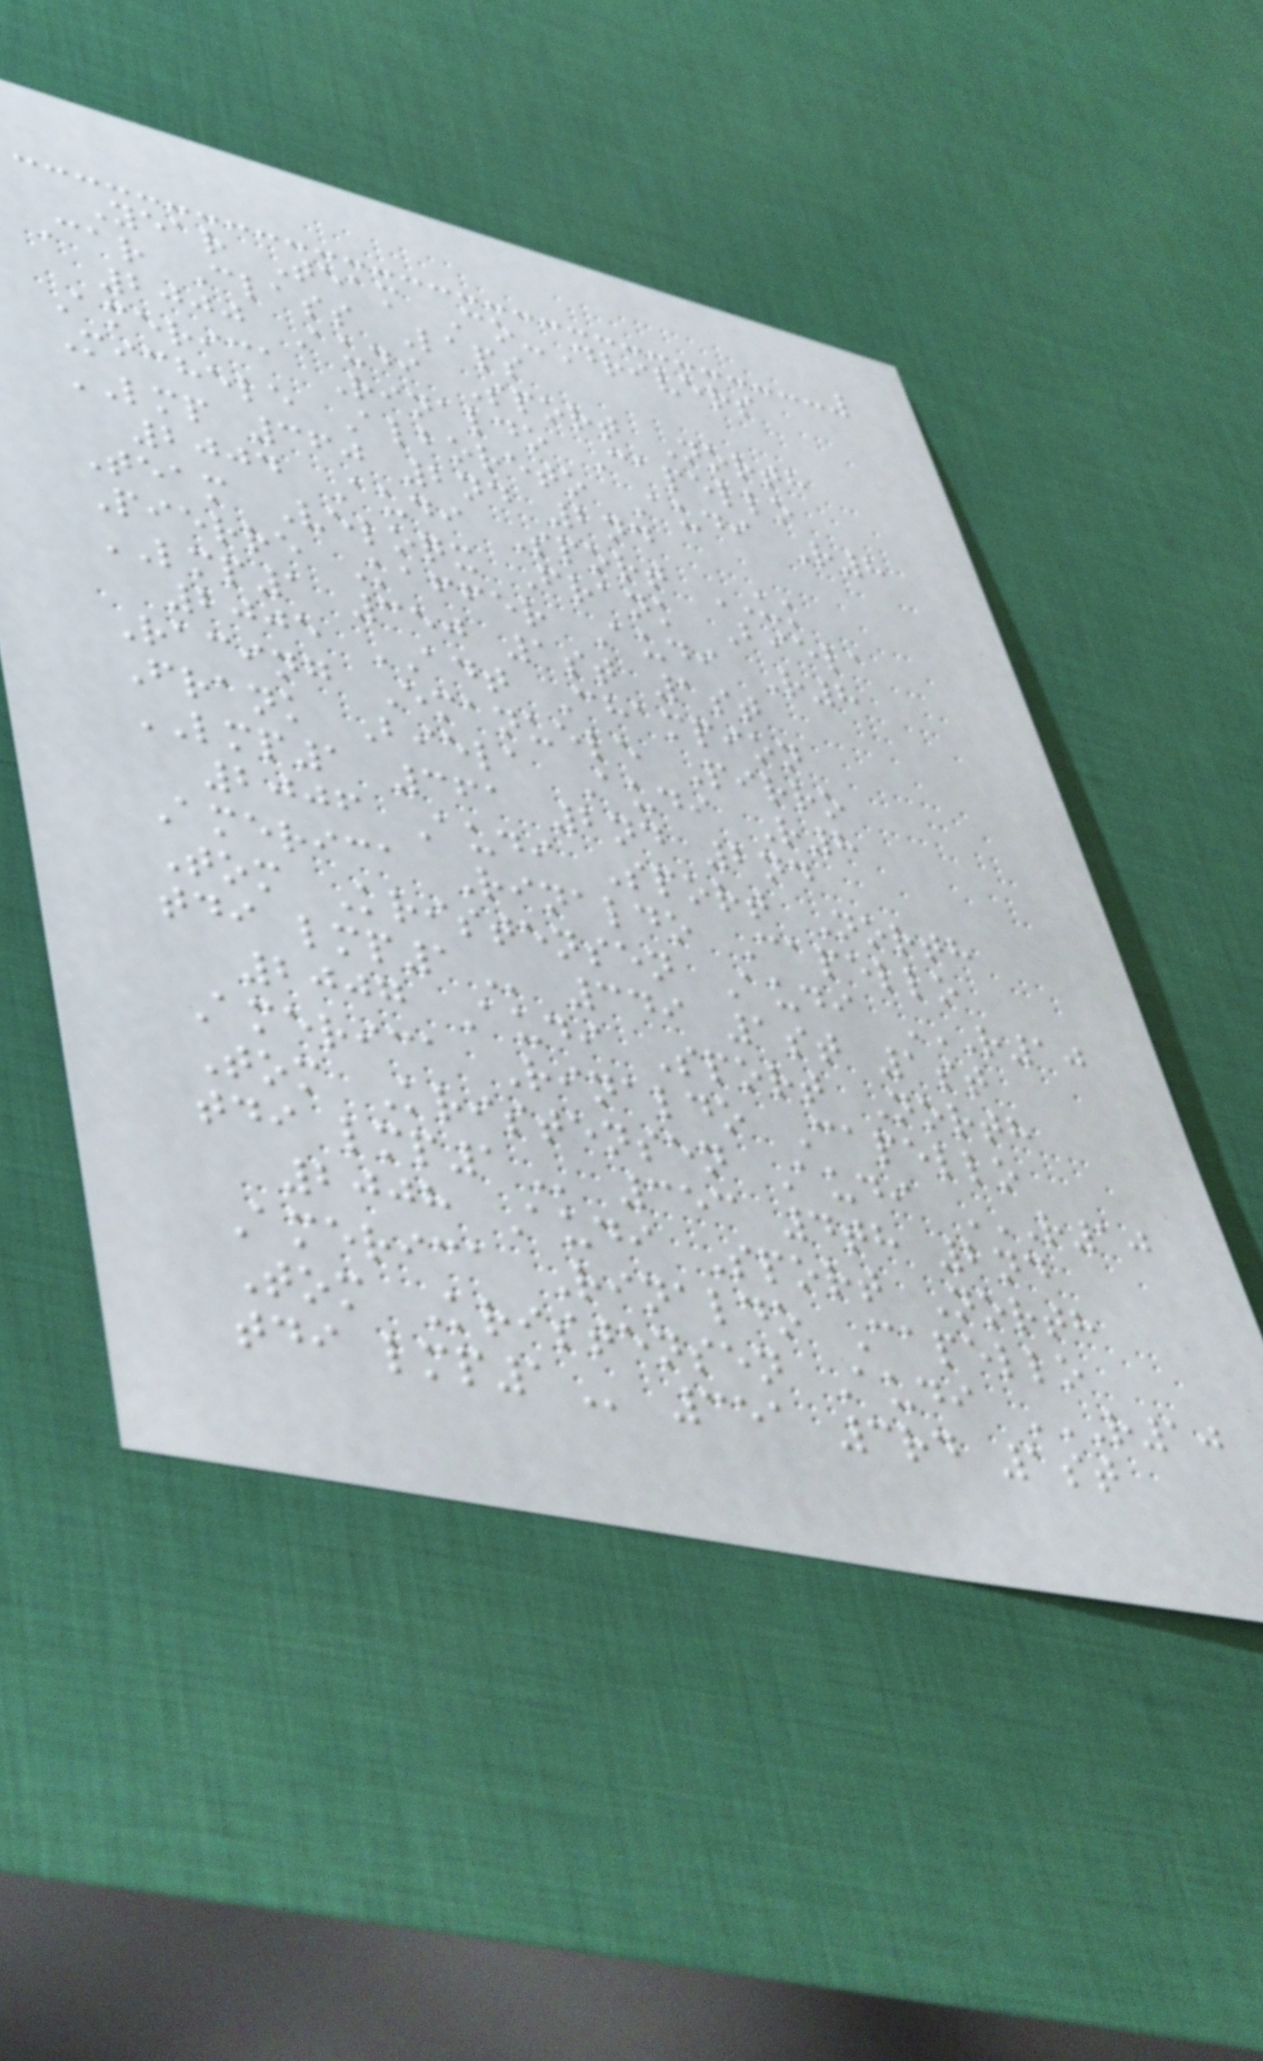Year Team Co-Drivers
Car Class Laps
2000 Audi Sport North
America Rinaldo Capello
Michele Alboreto Audi R8
LMP 360 2nd 2nd
2004 Audi Sport UK
Team Veloqx Frank Biela
Pierre Kaffer Audi R8
LMP1 350 1st 1st
2005 ADT Champion
Racing Emanuele Pirro
Frank Biela Audi R8
LMP1 361 2nd 2nd
2006 Audi Sport North
America Rinaldo Capello
Tom Kristensen Audi R10
TDI LMP1 349 1st 1st
2007 Audi Sport North
America Rinaldo Capello
Tom Kristensen Audi R10
TDI LMP1 353 4th 2nd
2008 Audi Sport North
America Rinaldo Capello
Tom Kristensen Audi R10
TDI LMP1 351 3rd 1st
